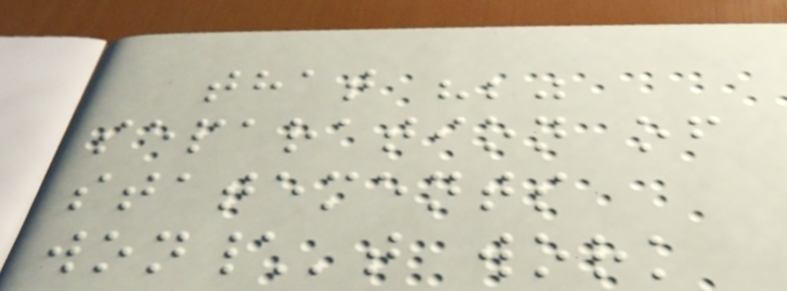that ";"
separation of
statements
won\'t work
